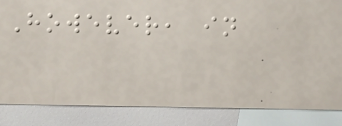However, in
